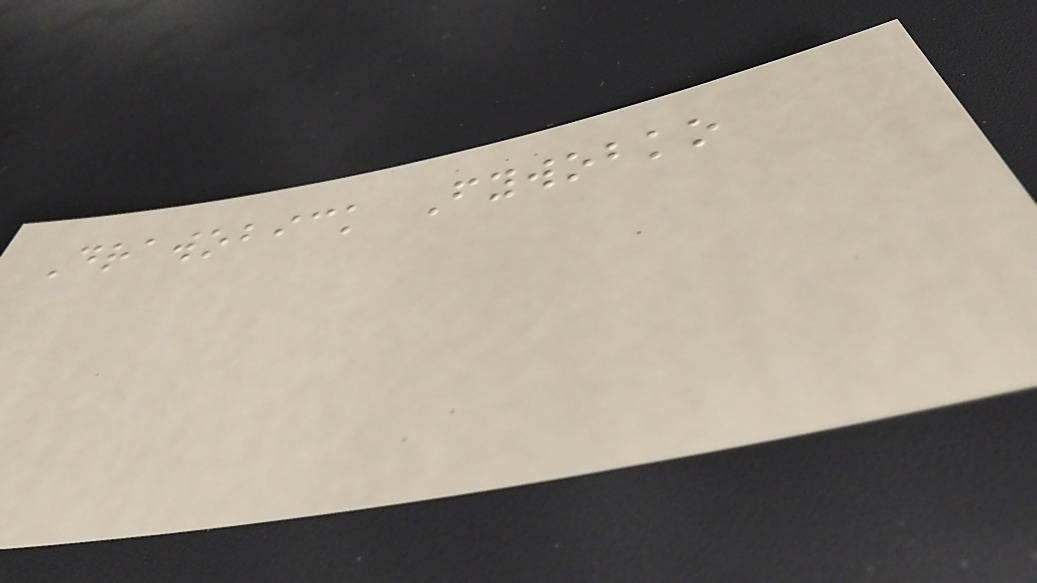Drawobick Fywobko
